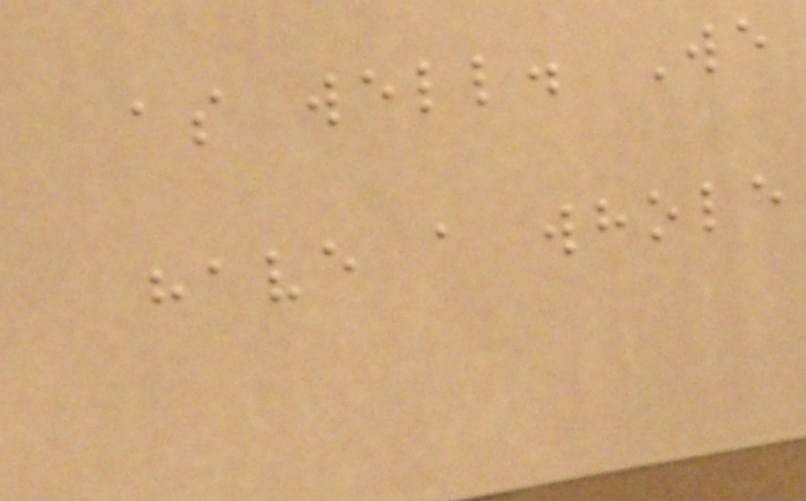as well. We
have a whole
